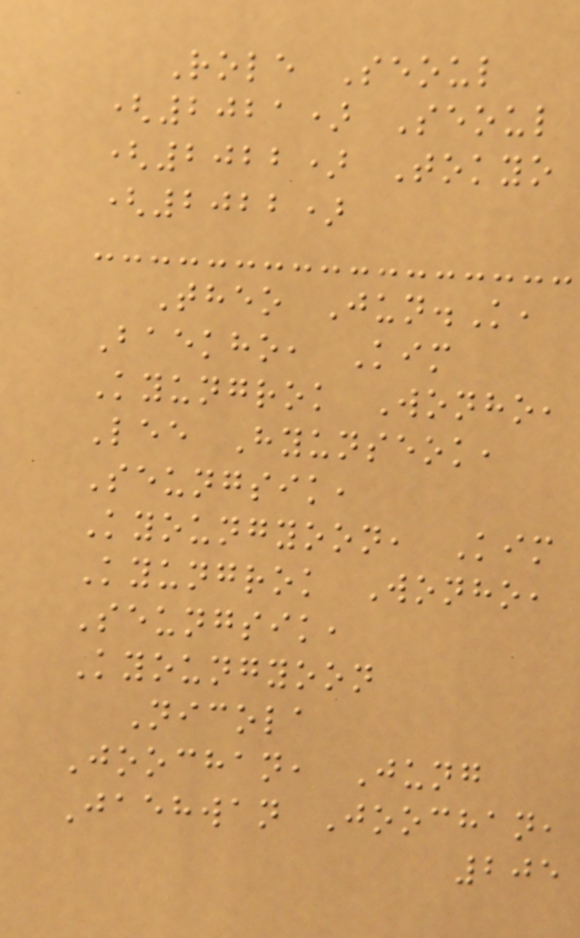Role Seoul
(2021) Seoul
(2022) Tokyo
(2022)
Theo Jun.K,
Baekho, Kim
Kyungrok Wonho,
Lee Hyunseok,
Seungsik,
Kyoungyoon, Kim
Kyungrok Wonho,
Seungsik,
Kyoungyoon
Nicola
Joochan, Jung
Jaehwan Joochan,
205
